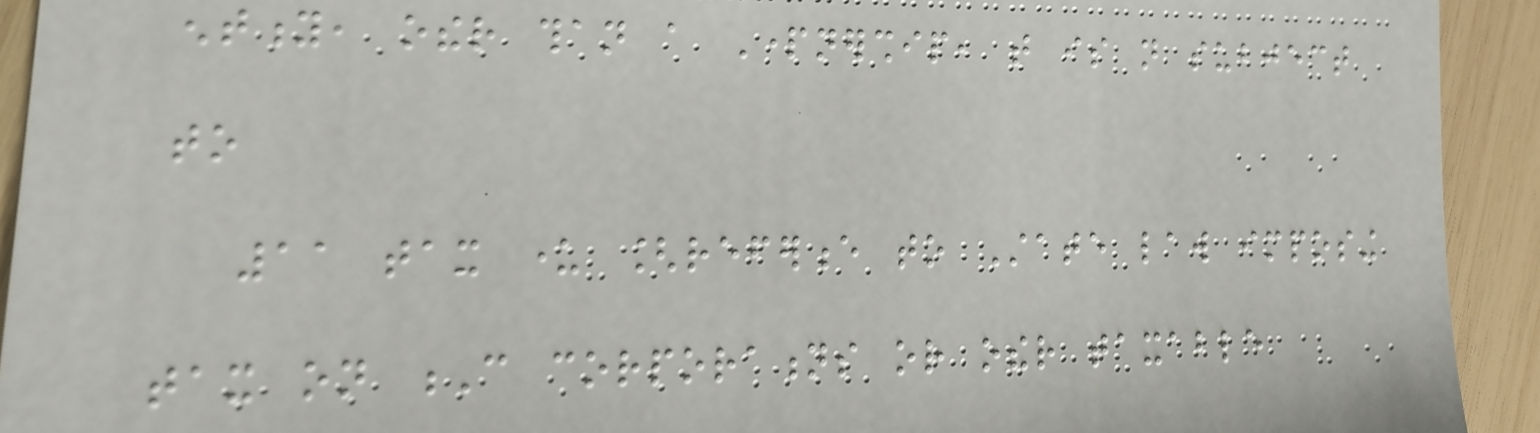entity, other than a Partnership, that is not subject
to
11 tax under [reference to State law imposing
tax on C corporations or other taxable
